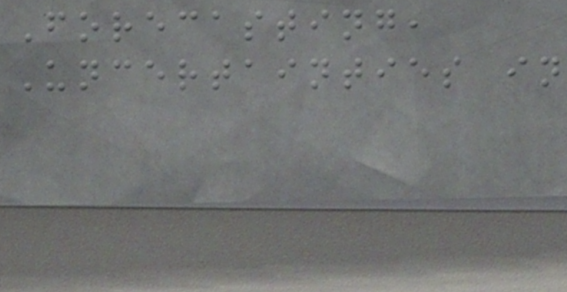Forecasting,
Uncertainties in
